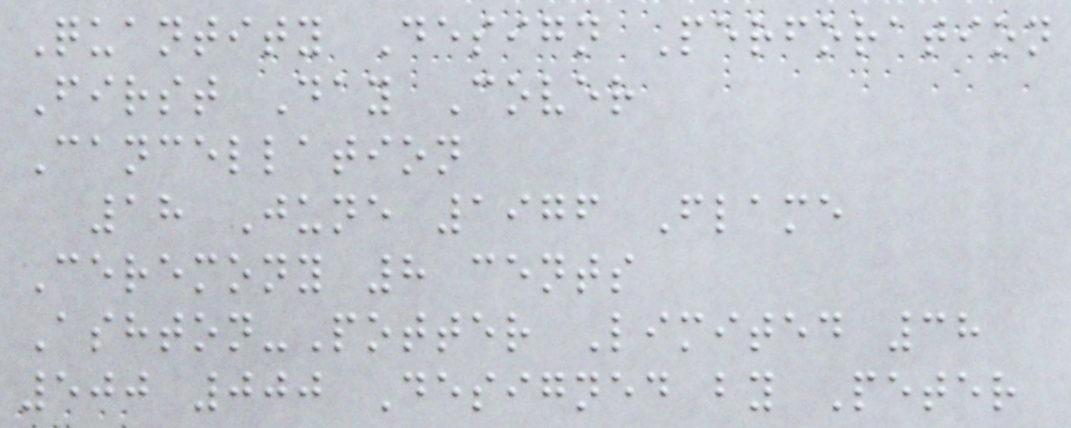Quantity Design Perforation
First Day Cover
Cancellation
18 June 1976 Flame
Ceremony 8 cents
Ashton-Potter Limited 38
500 000 Designed by Peter
